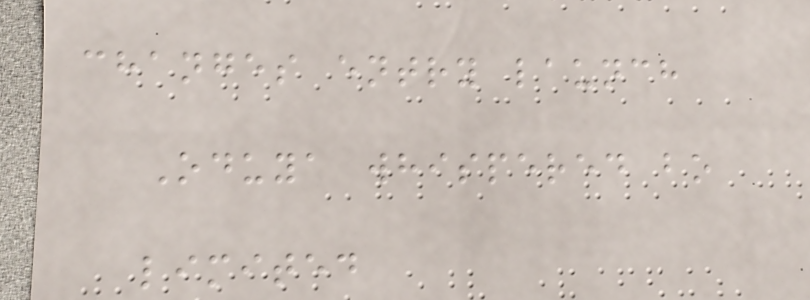changes entry launch
Oduya whispered bo
limited
